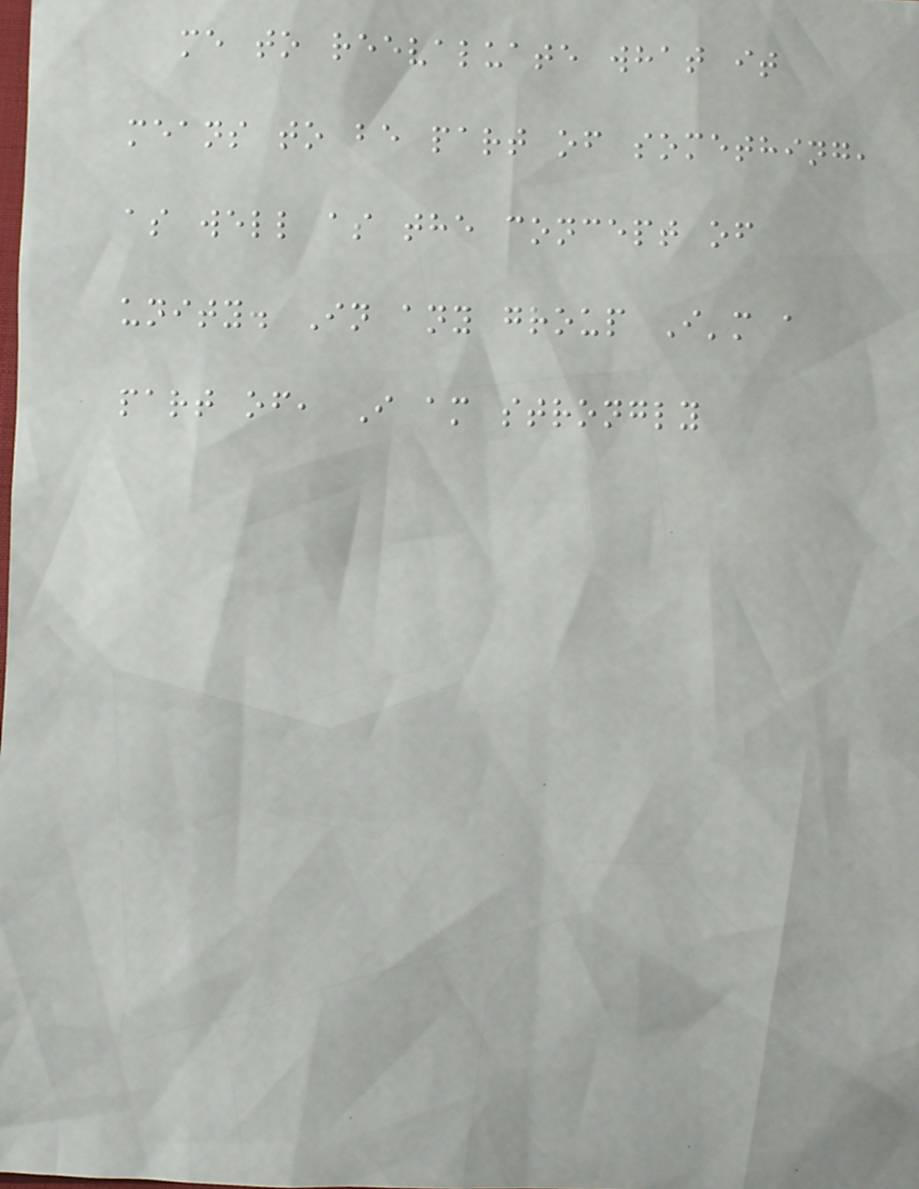me to reevaluate what it
means to be part of something,
as well as the concept of
unity. In any group I'm a
part of, I am strongly
